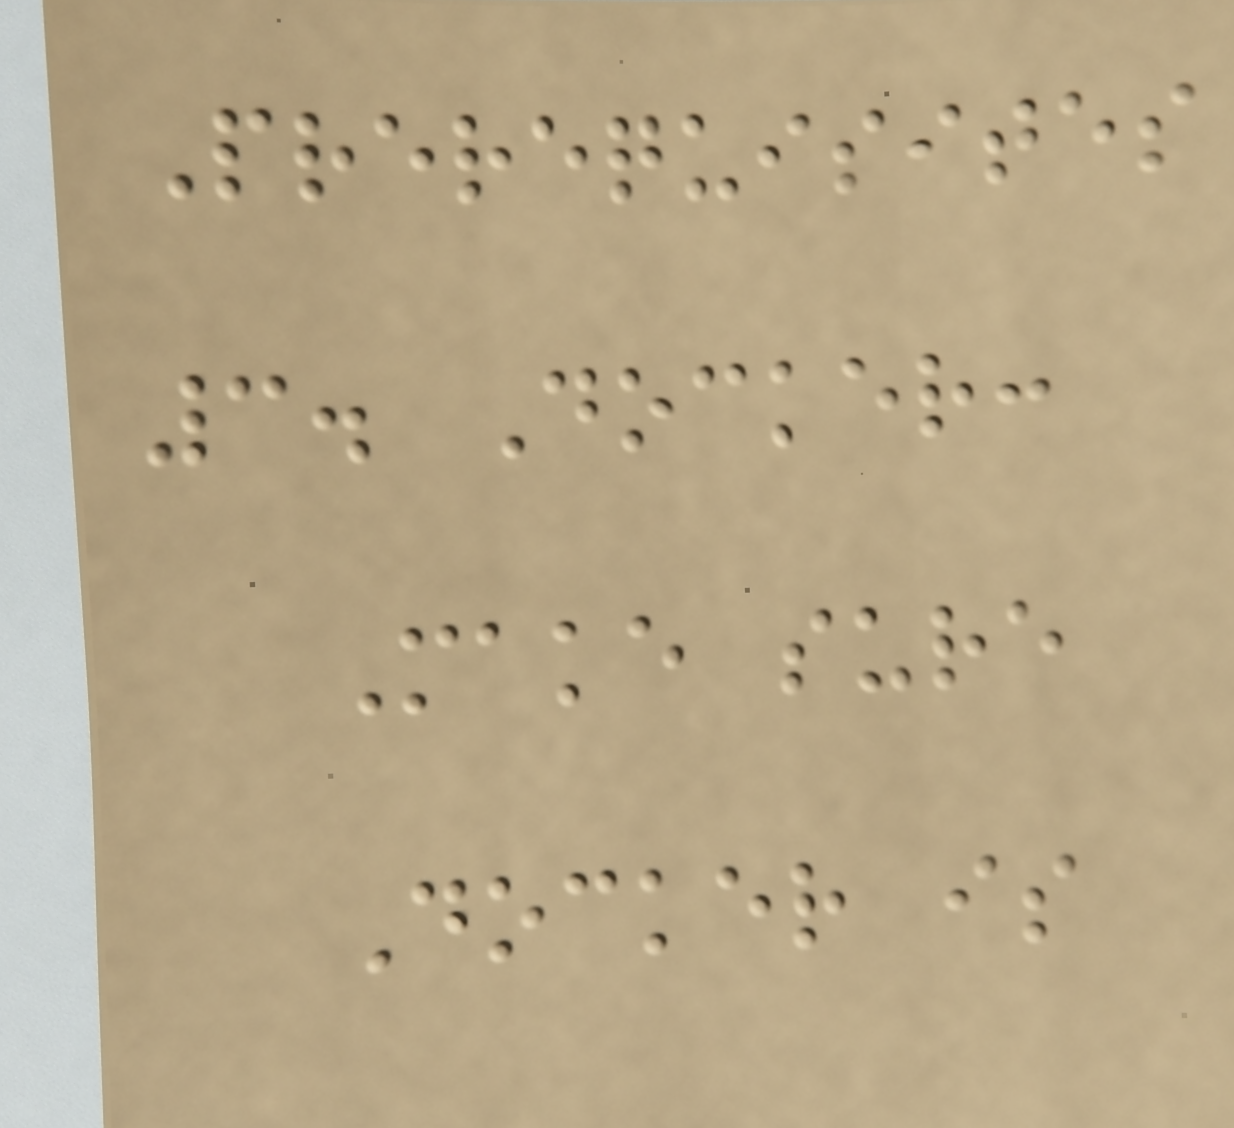Prerequisites
3. Docker:
Make sure
Docker is
